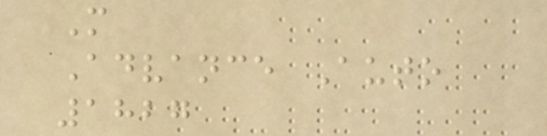M
Advance Auto
1827
